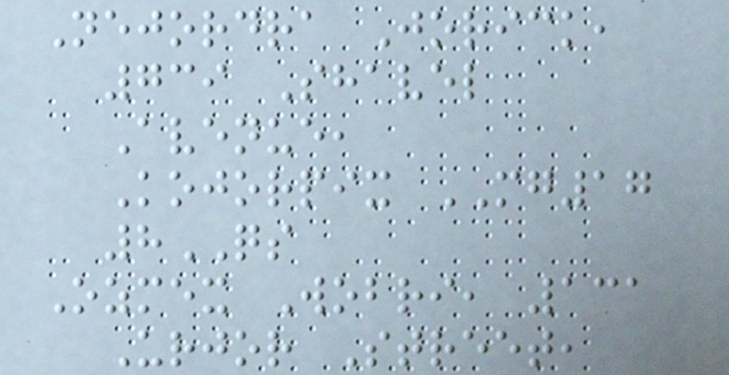Nejordra Jorick,
739 Shavel
Avenue,
Kojorpix MG17
8QS
Ozmex Wobri, 131
Urjor Street,
